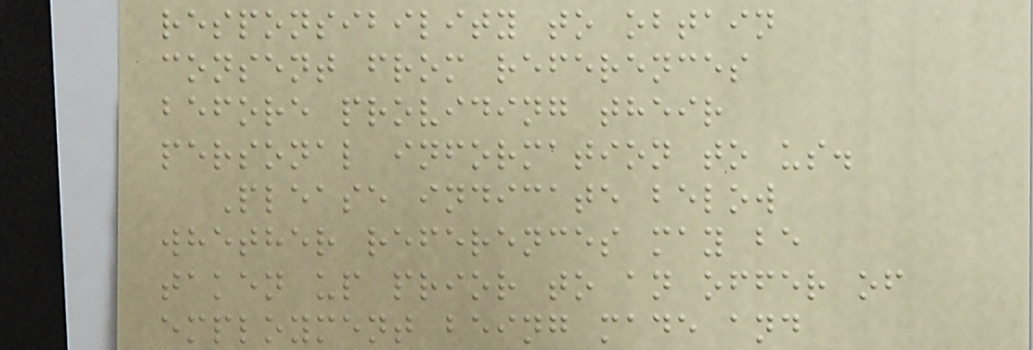responsibility to obtain
consent from references
before providing their
personal information to us.
Please indicate below
whether references may be
taken up prior to an offer of
employment being made and
